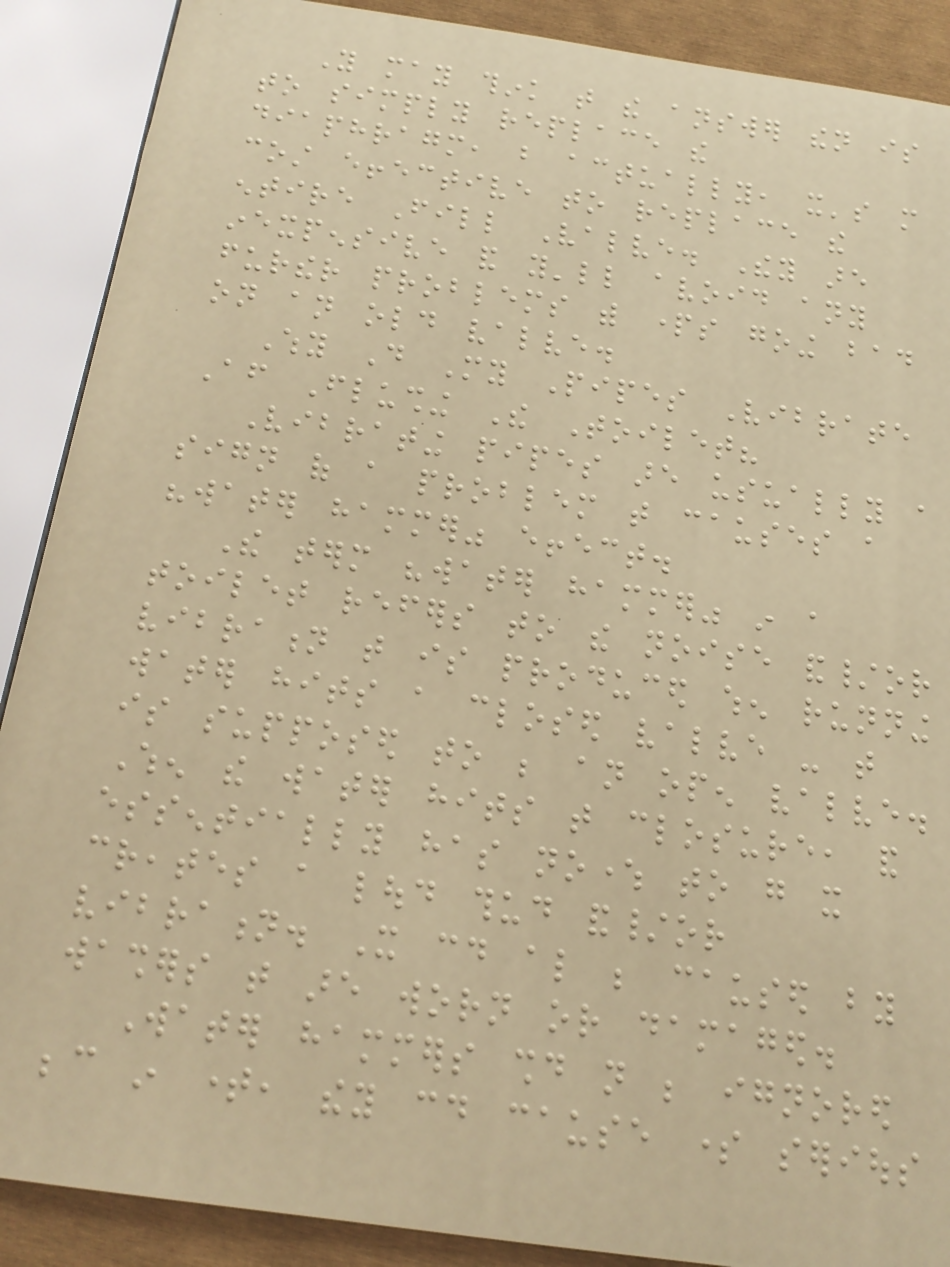You may think that the answer then is
to simply replace the
diaphragm, but actually, it's more
cost effective to replace the
entire Fill Valve. They are
inexpensive and you'll avoid any
further problems with parts going bad
on an old valve.
Why Do My Pipes Vibrate
After Flushing The Toilet?
Vibrating pipes are usually a
sign of a problem that causes a
"water hammer" effect.
The term "water hammer" in a
toilet refers to the noise and/or
vibration that is produced when running
water hits a closed valve - that
is supposed to be an open valve.
When the water hits that closure, and
essentially has nowhere to go it
creates a loud thud and/or
vibration. It could also be caused by
washers that are worn or damaged.
Water hammers should not be ignored
because in time, they could cause some serious
